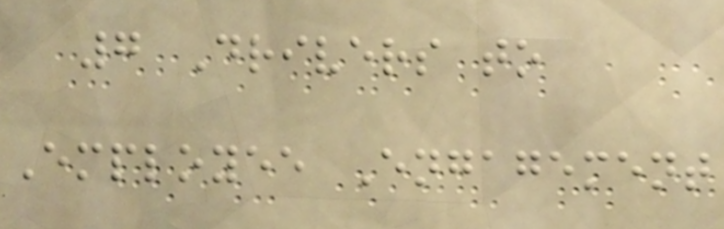7 Drivers to
Employee Engagement
